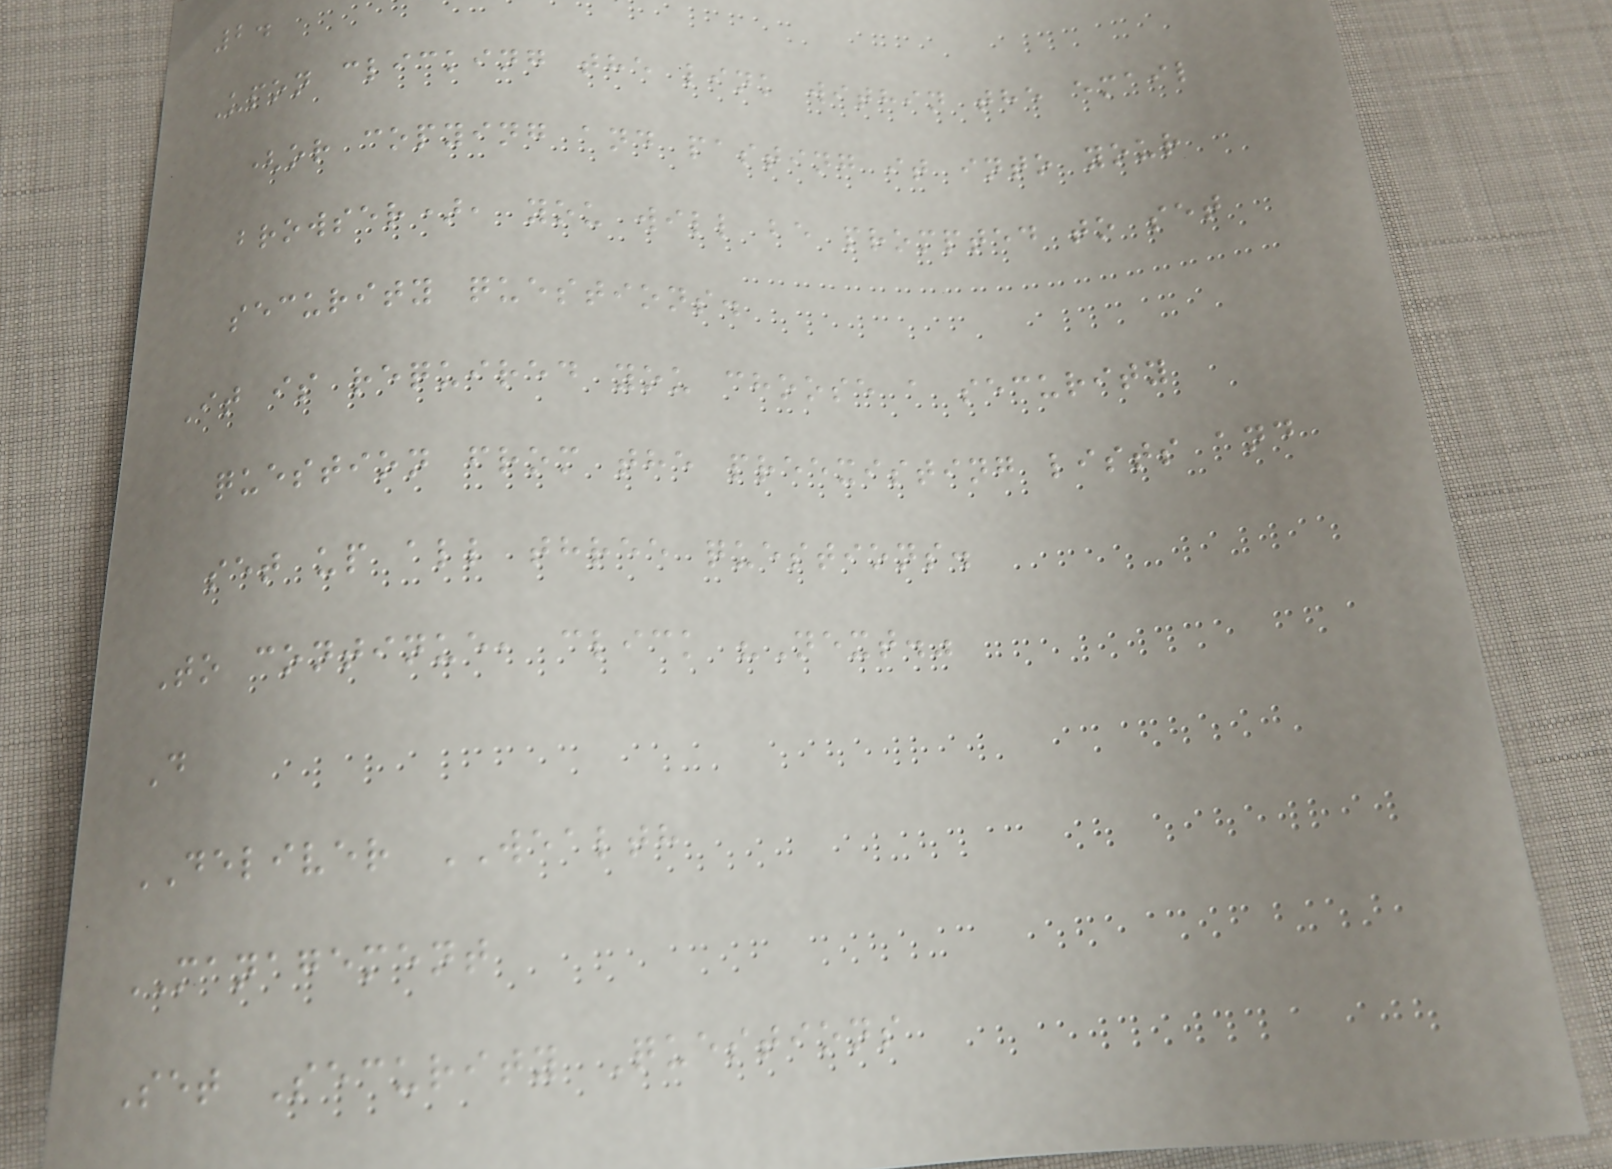2.
Upon clicking the link within the email
(or copying and pasting it into your
browser), you will be prompted to set
security questions.
It is required you choose a security
question from the preexisting lists and
set up all three questions.
To continue, click "Next."
D
DELIVER WEALTH
MANAGEMENT
Set Security Questions
